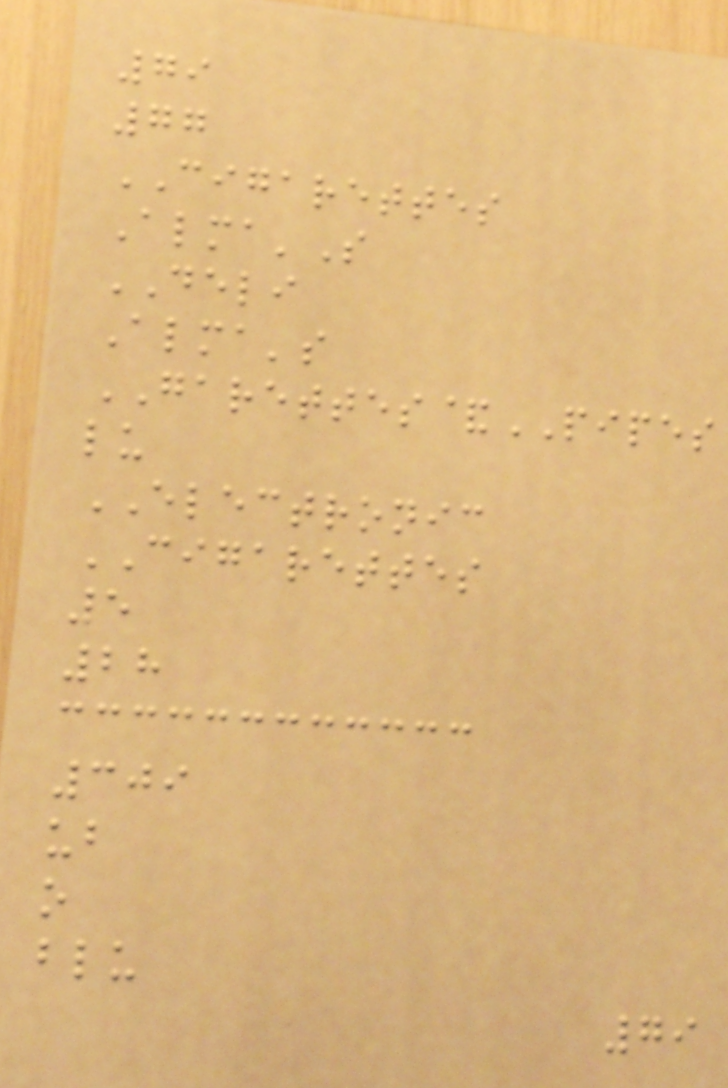79
77
CIGARETTES
Alma'S
DELI
Alma's
GARETTES&PIPES
lu
ELECTRONIC
CIGARETTES
5
28
309
ub
o
blu
79
